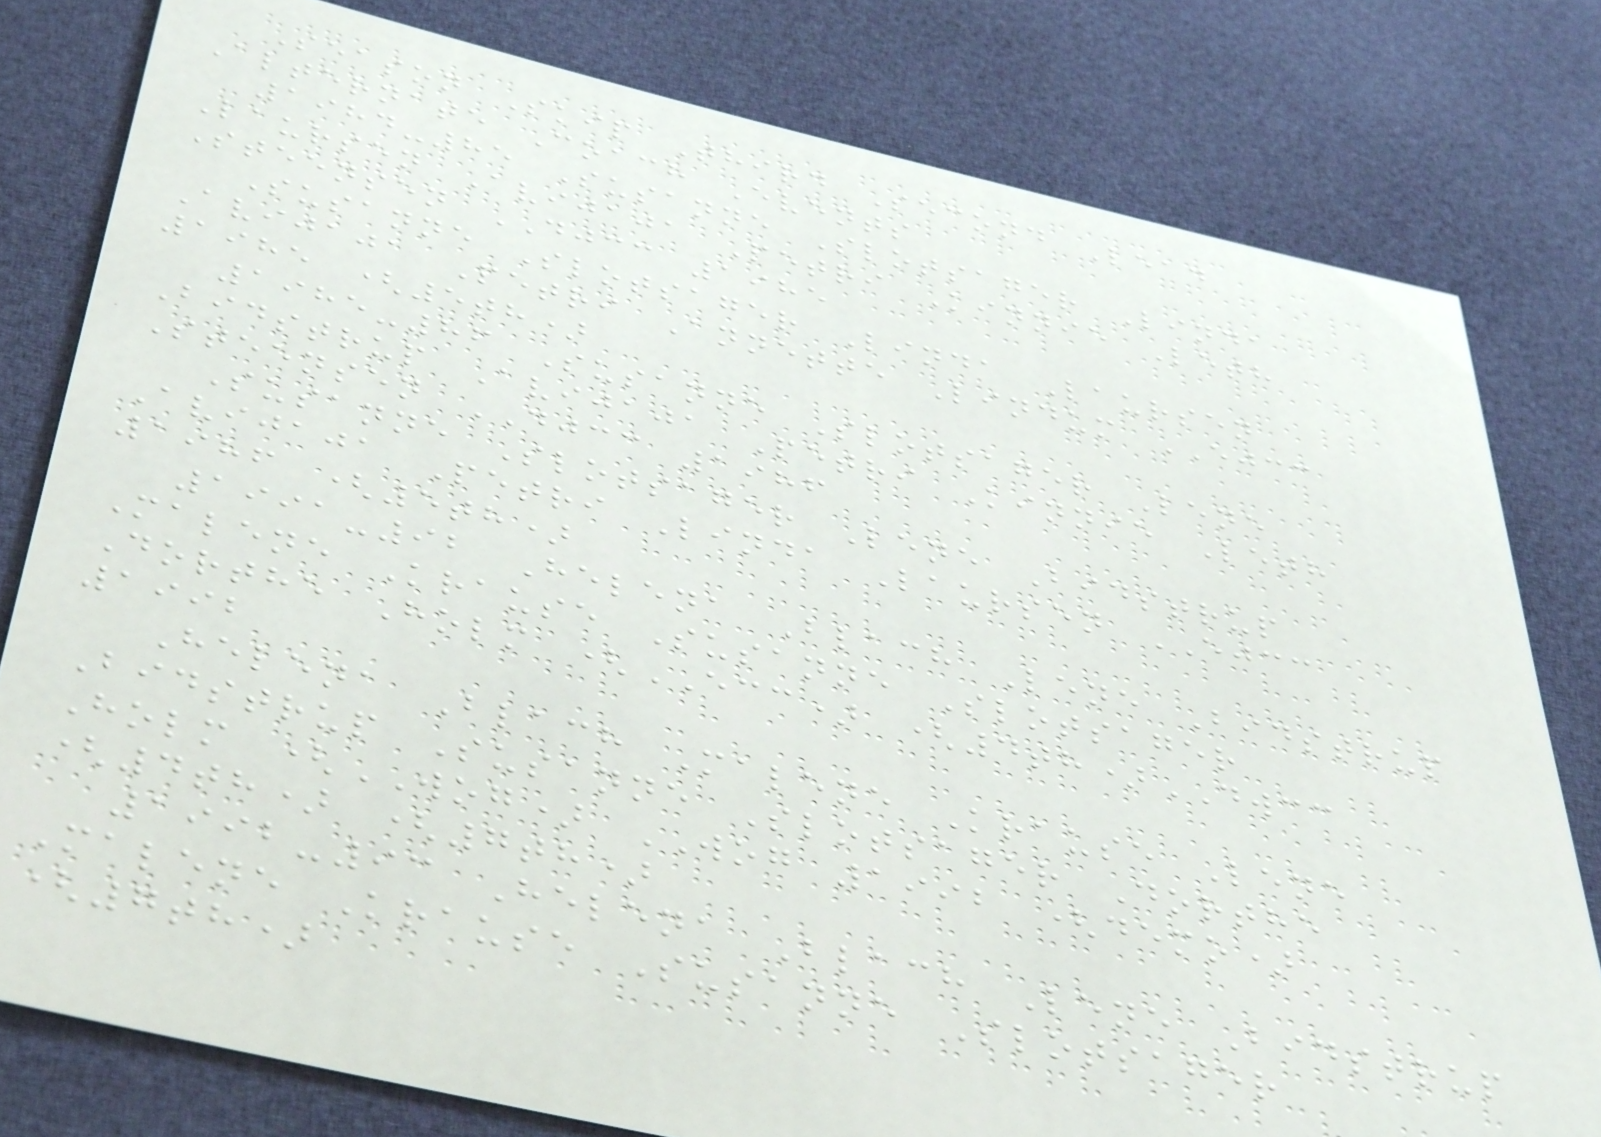Season Skip Third Second Lead
Alternate Coach Events
1984-85 Susanne Slotsager Linda
Laursen Avijaja Petri Kinnie Leth
Steensen DJCC 1985
Susanne Slotsager Linda Laursen
Avijaja Petri Annette Lindum EJCC
1985 (5th)
1985-86 Susanne Slotsager Lene
Bidstrup Avijaja Petri Kinnie Leth
Steensen DJCC 1986
Susanne Slotsager Lene Bidstrup
Avijaja Petri Linda Laursen EJCC
1986 (5th)
1991-92 Helena Blach Lene Bidstrup
Malene Krause Susanne Slotsager
Dorthe Holm (ECC) (4th)DWCC
1992
Helena Blach Malene Krause Lene
Bidstrup Susanne Slotsager Dorthe
Holm (WOG) WOG 1992 (demo)
(4th) (7th)
1992-93 Helena Blach Lene Bidstrup
Malene Krause Susanne Slotsager
(7th)
